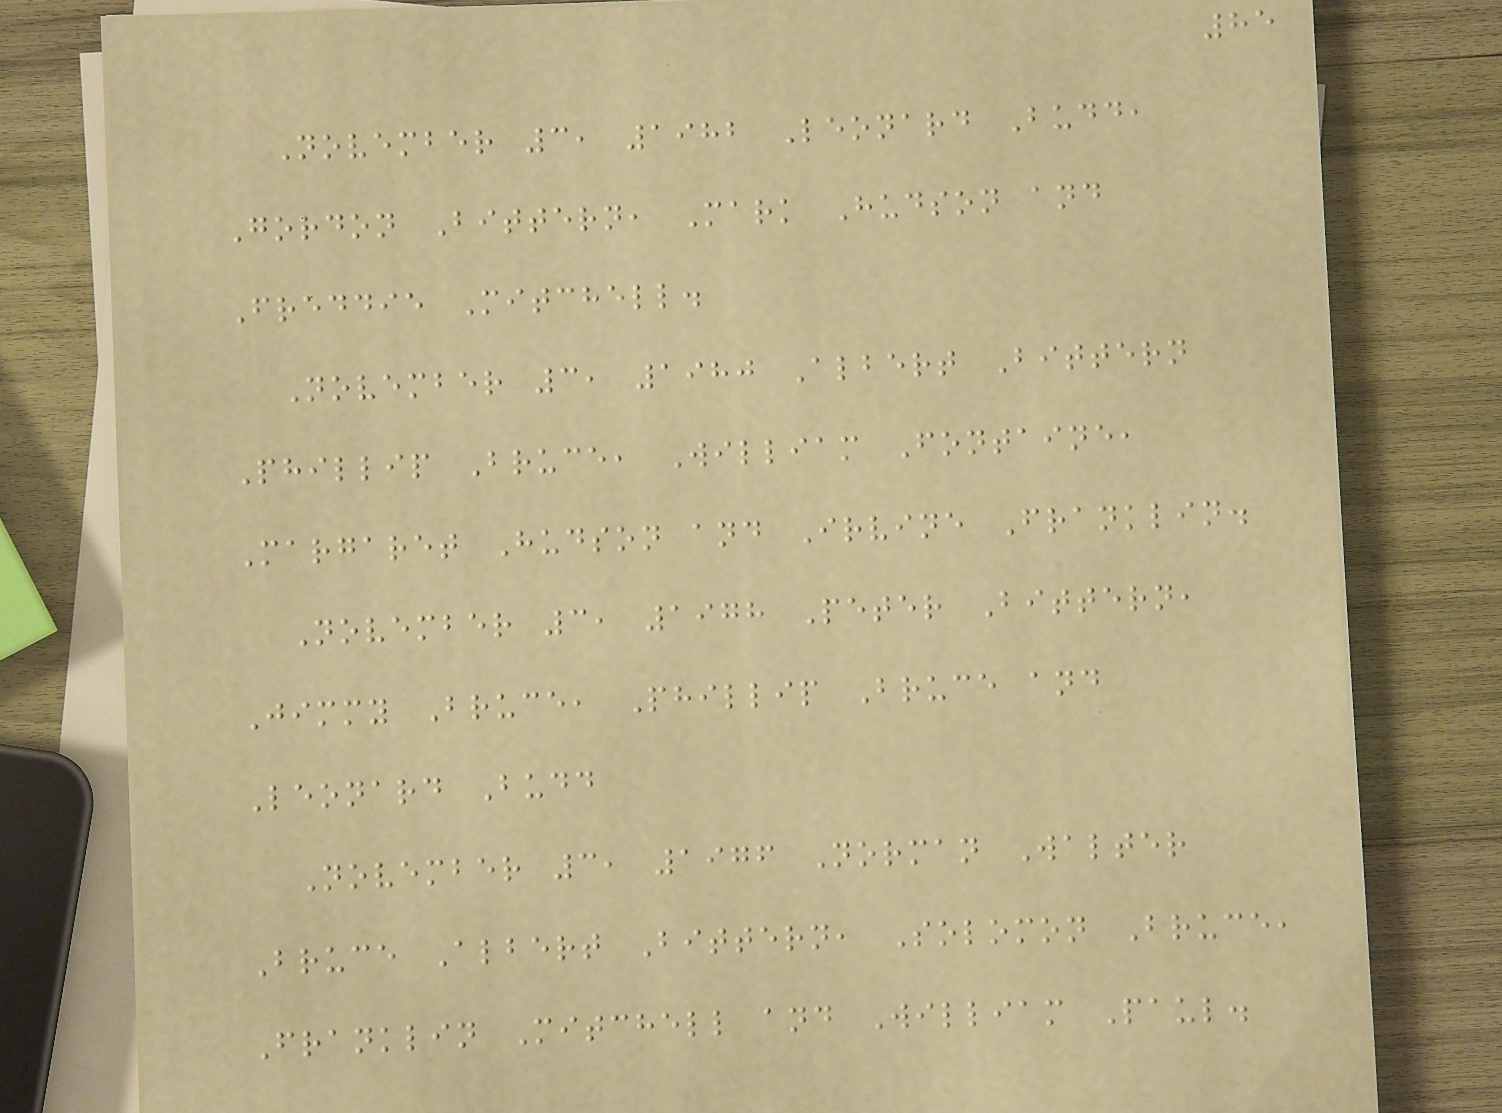85
November 3, 1982 Leonard Budd,
Gordon Bittern, Mark Hudson and
Freddie Mitchell.
November 3, 1980 Albert Bittern
Phillip Bruce, William Fontaine,
Margaret Hudson and Irvine Franklin.
November 3, 1978 Peter Bittern,
Jimmy Bruce, Phillip Bruce and
Leonard Budd
November 3, 1976 Norman Walter
Bruce Albert Bittern, Solomon Bruce,
Franklin Mitchell and William Paul.
